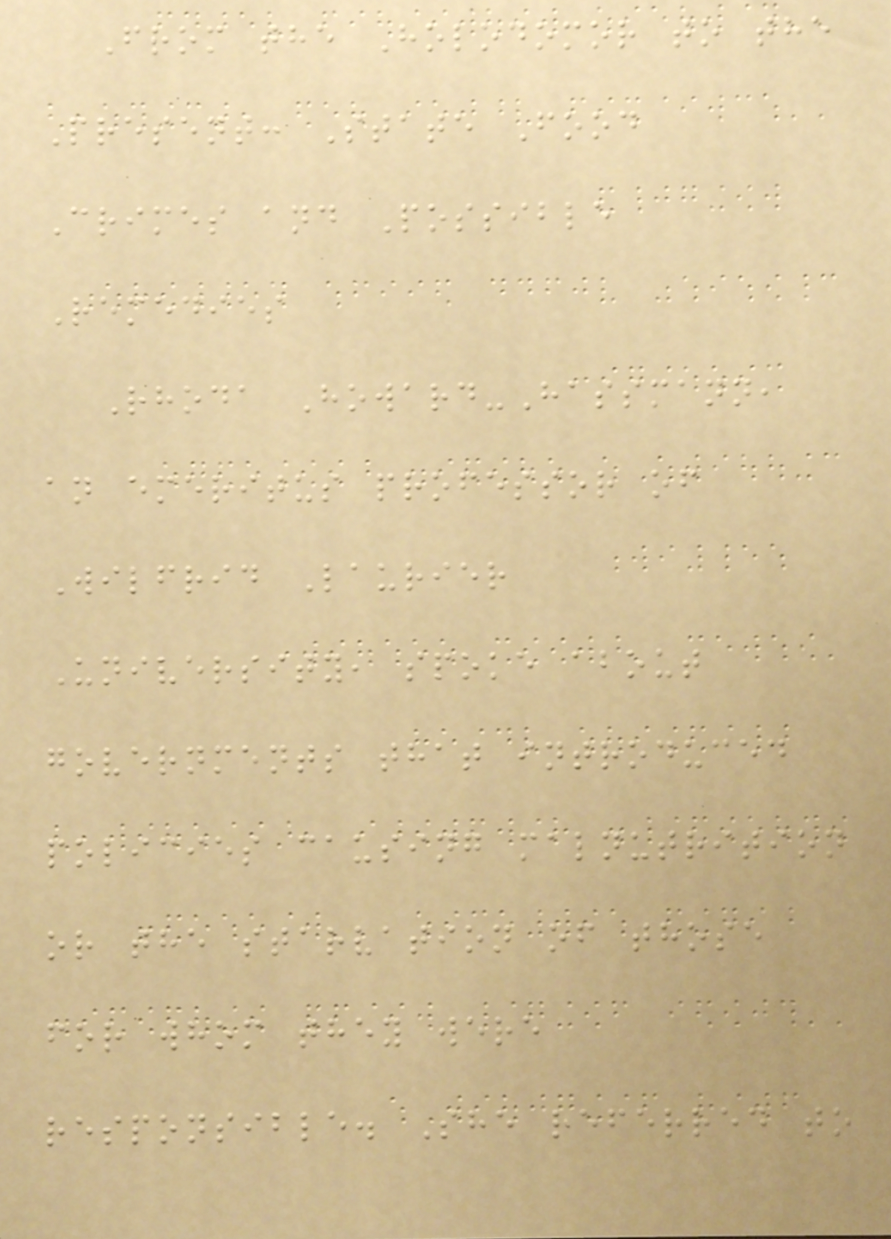From the Holodomor to the
Present: State Food
Crimes and Possible
Remedies
Rhoda Howard-Hassmann,
an emeritus professor of
Wilfrid Laurier
University, spoke about
governments that introduced
policies causing malnutrition
or the starvation of those
for whom they were
responsible. She referred to
